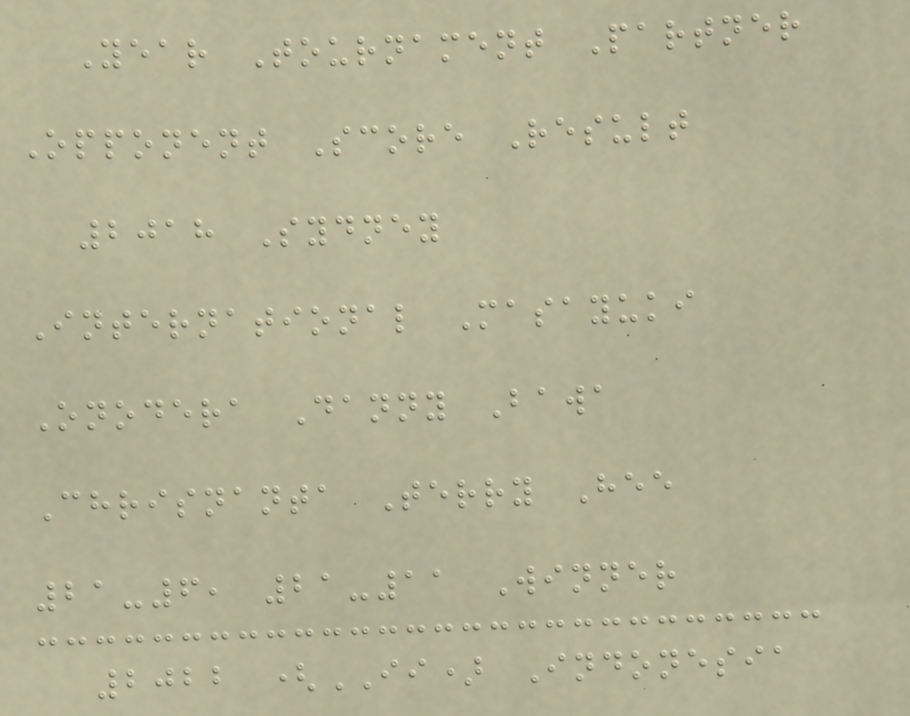Year Tournament Partner
Opponent Score Result
2018 Sydney
International Masayuki
Onodera Danny Bawa
Chrisnanta Terry Hee
21-6, 21-11 Winner
2022 (II) Indonesia
